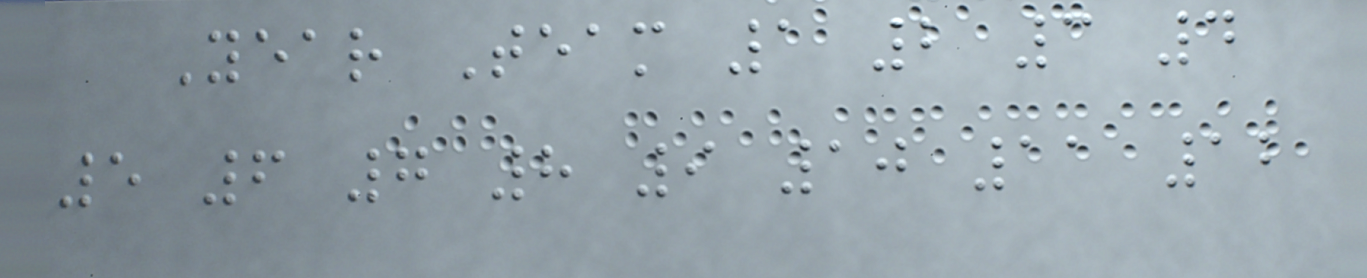Year Team 1 2 3 4
5 6 7 8 9 10 11 12
